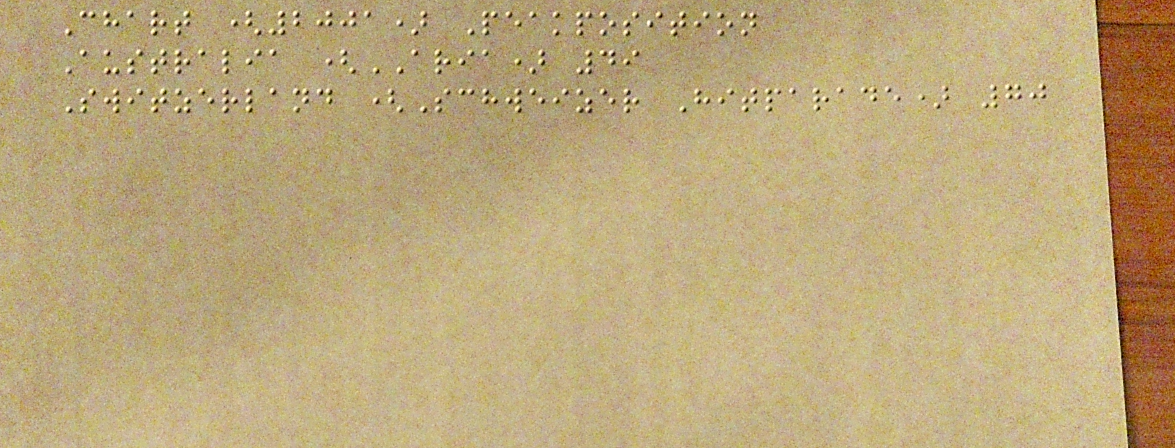Chart (2001) Peakposition
Australia (ARIA) 49
Switzerland (Schweizer Hitparade) 70
